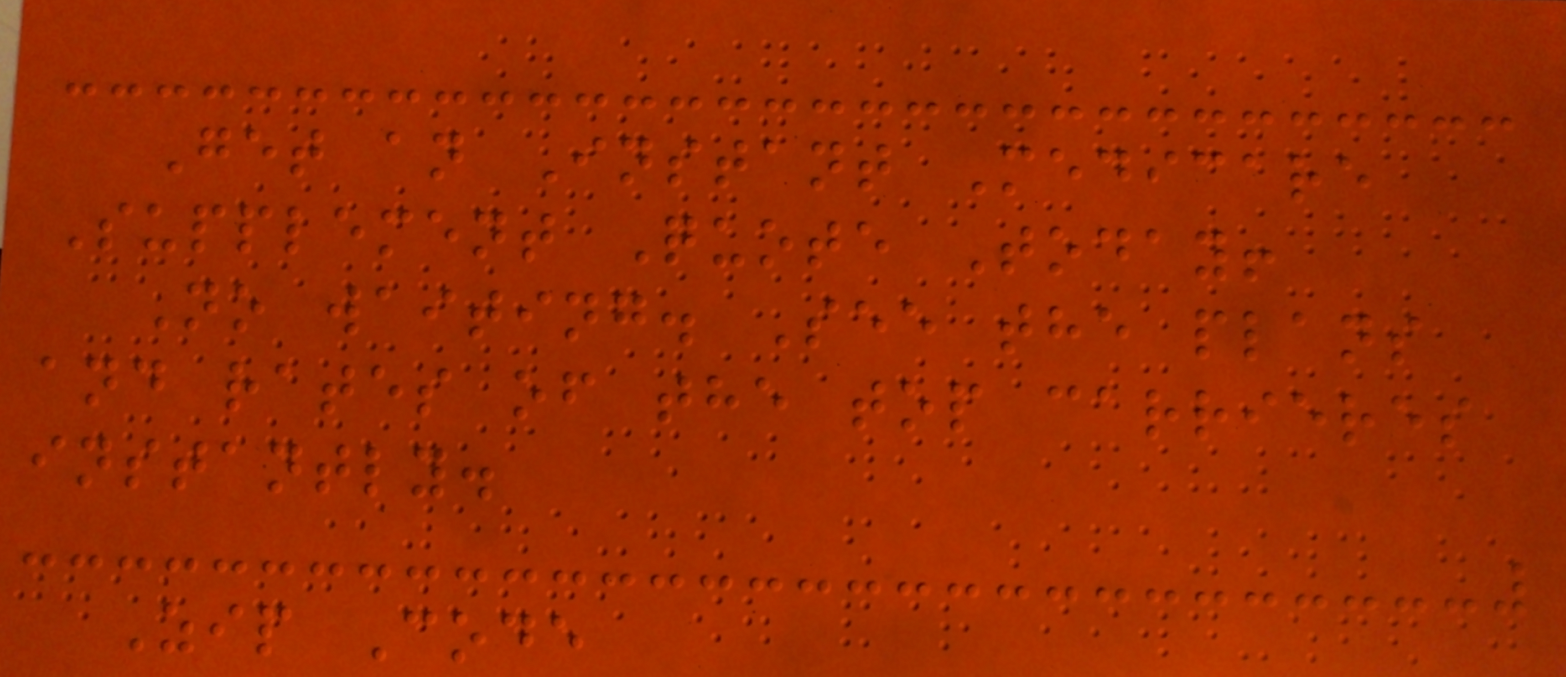Get an Instant Medicare
Supplement Quote Today!
No waiting. See the plans
and rates of the top carrieres
instantly.
Zip Code
